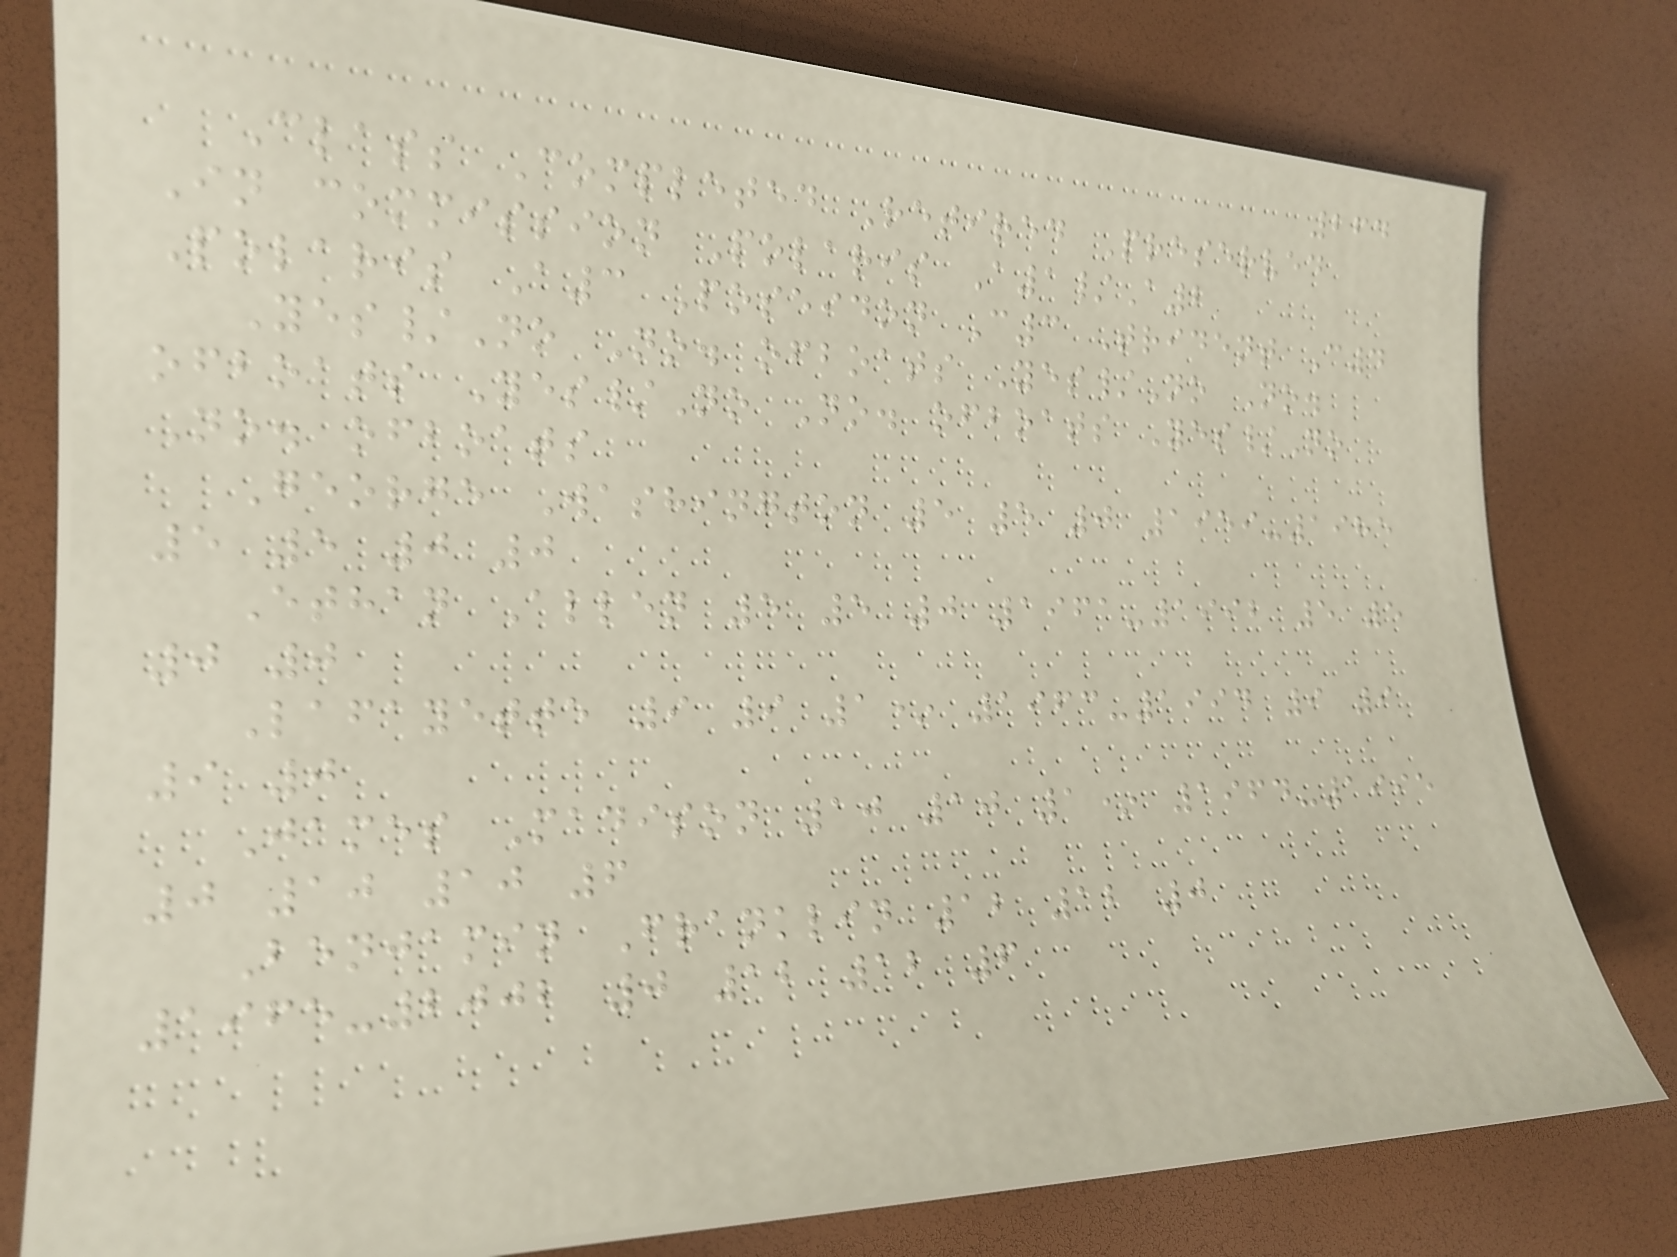264
Class Completed Retired Preserved
In commission Polaris A1/A2
Polaris A3 Poseidon C3 Trident C4
Yes/No No. ofboats Yes/No No.
ofboats Yes/No No. ofboats Yes/No
No. ofboats
George Washington 5 5 0 1959-1985
5 5 0 0
Ethan Allen 5 5 0 1961-1992 5 5
0 0
Lafayette 9 9 1* 1963-1994 9 9
9 0
James Madison 10 10 1* 1964-1995
0 10 10 6
Benjamin Franklin 12 12 0
1965-2002 0 12 12 6
